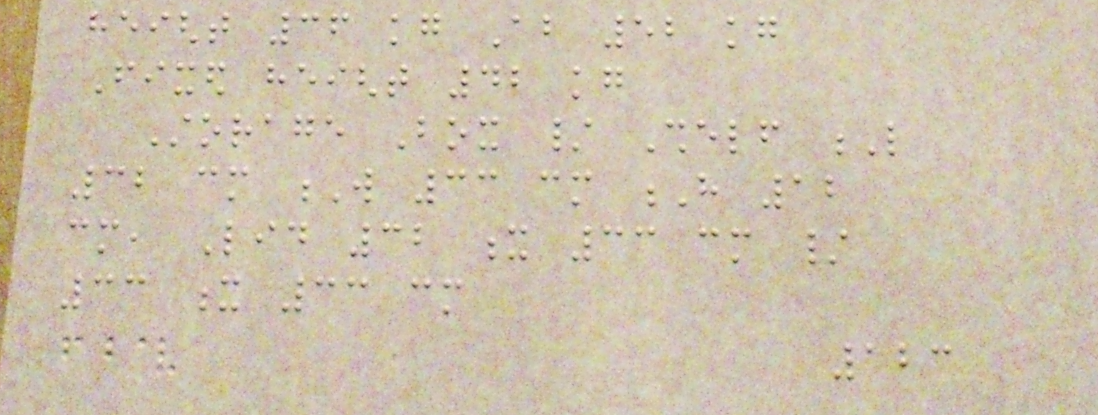height 36 kg About 52 kg
Fixed height 42 kg
Storage Box / Shelf L
32 cm W 33 cm H 12
cm, Lid 32 x 33 cm /
33 x 33 cm
123
